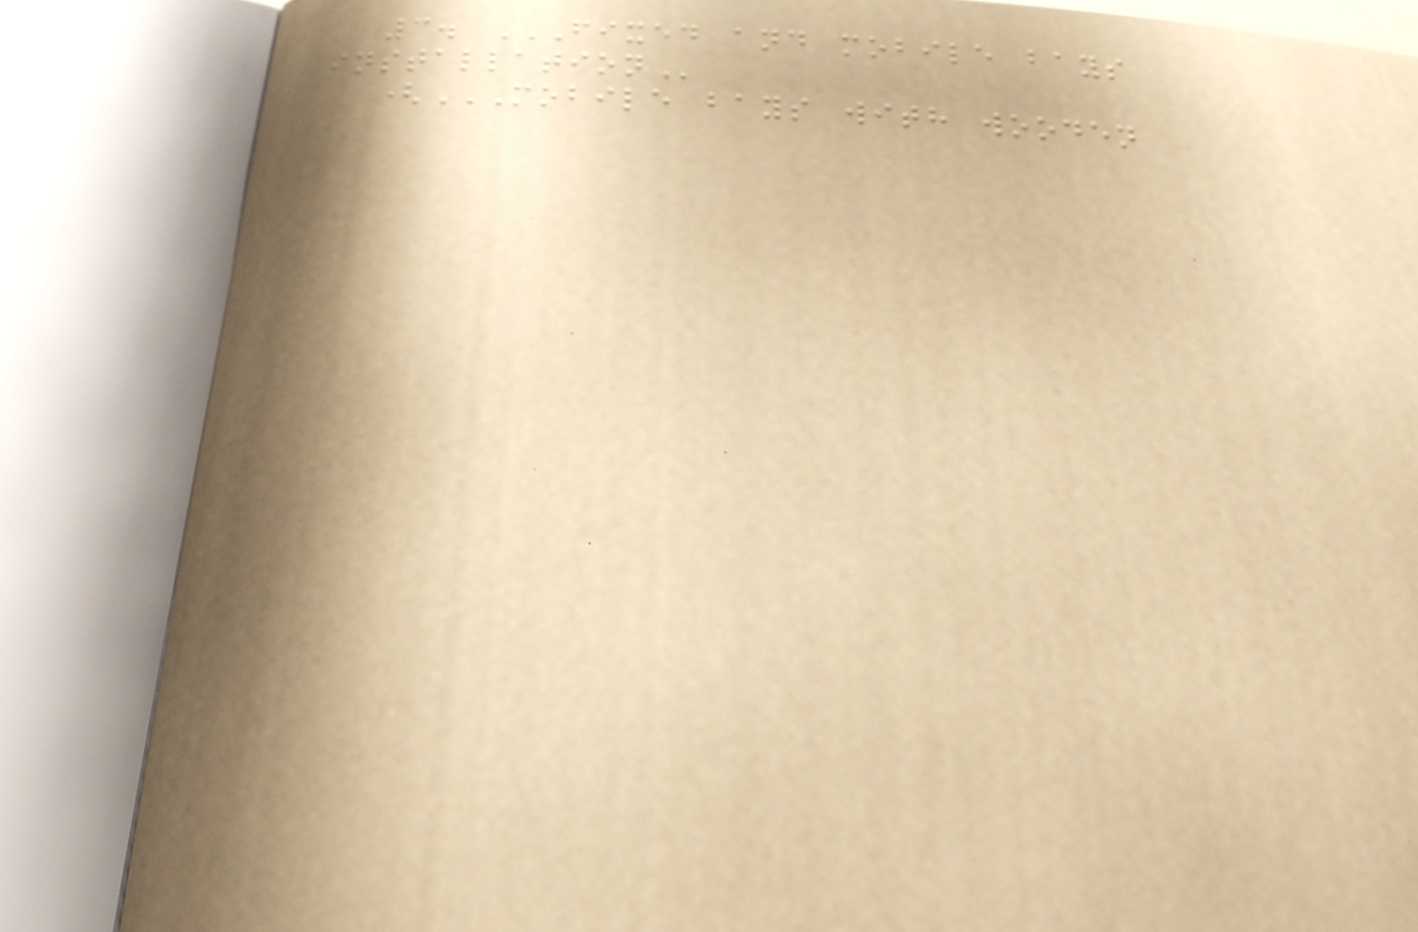3. FIXED AND MOBILE BAYS
INSTALLATION
(MOBILE BAYS WITH WOODEN
